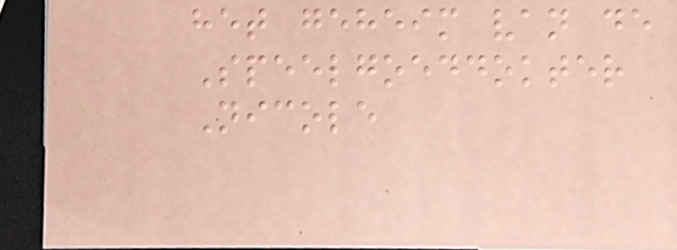het geheim van de
Speelgoeddokter
Nicole
